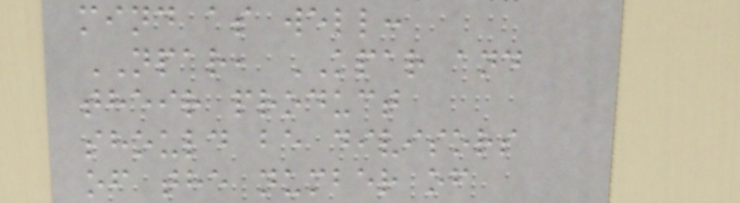mind as well:
NPAR, KPAR and
their product
should be divisors
of the number of
